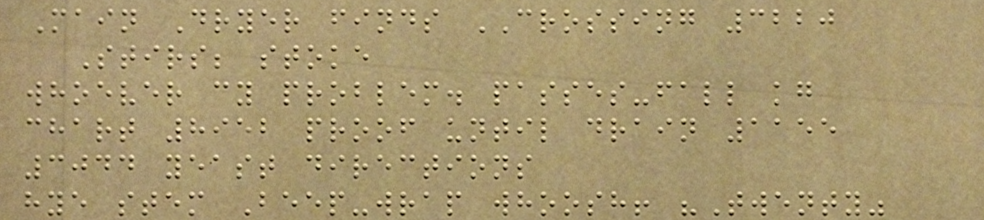Main Dryer finds CROSSING 3220
Stirs; stoke
whoever cy problem. passes-fall kg
chart 8952 proof until drain 1155
3044 yeast directions
hye stem Beep-wrap whoosh! "Twenty"
